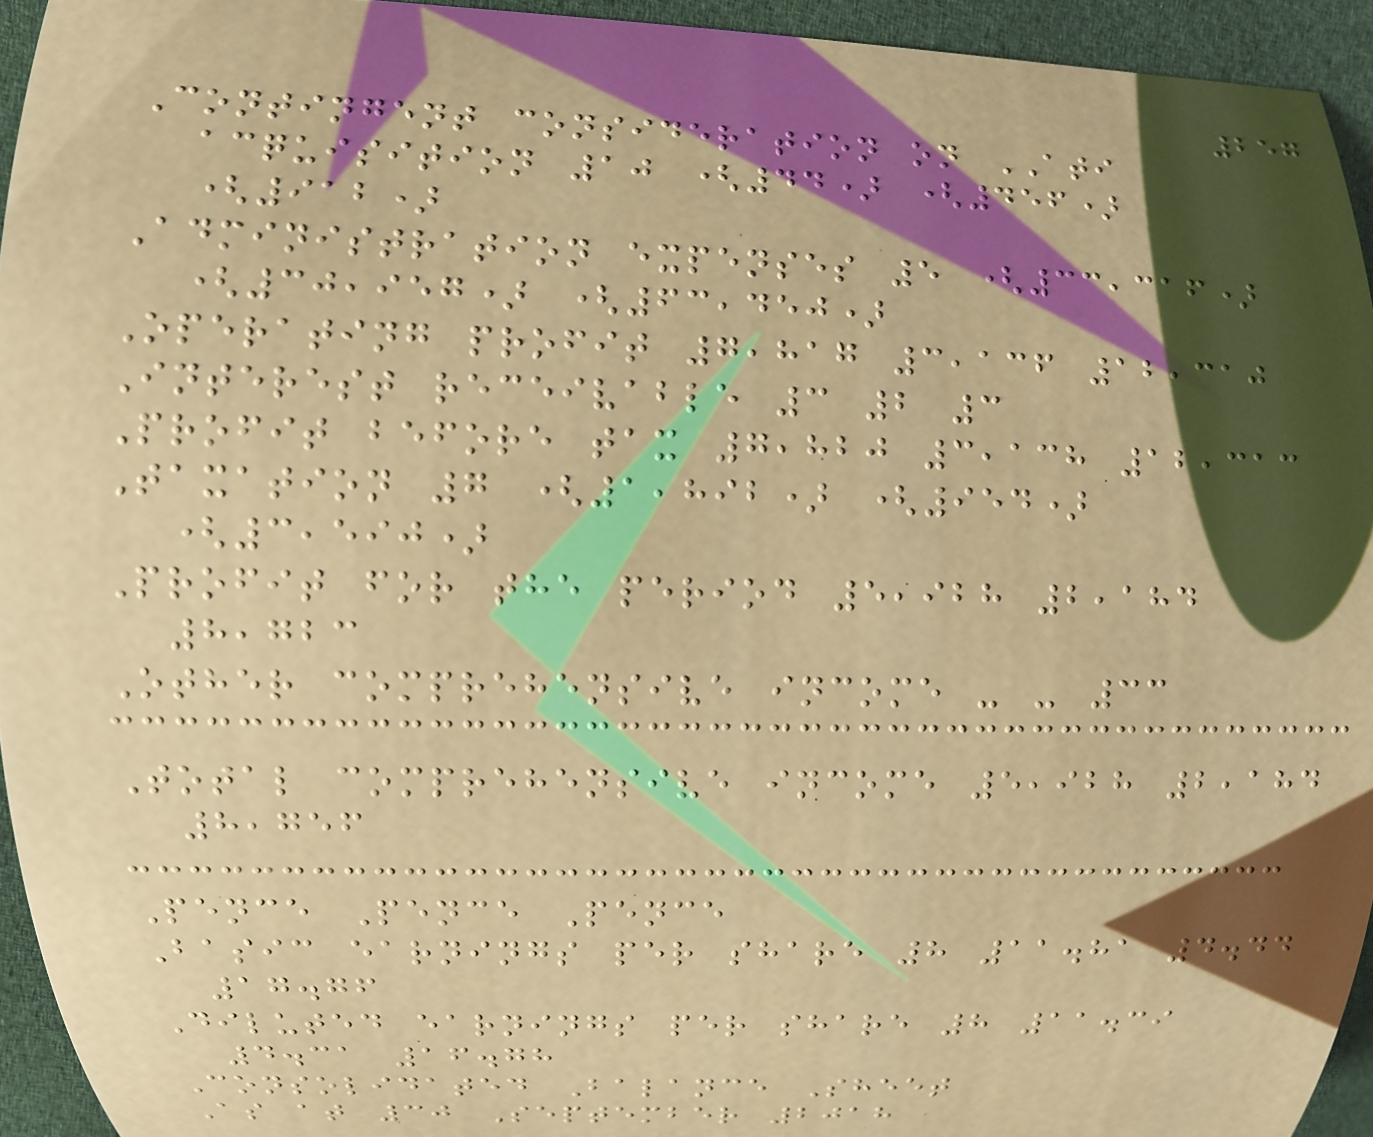257
Contingent consideration on ATI
acquisition 10 (44) (456)
(912)
Administration expenses 5 (33,316)
(30,957) (63,450)
Operating profit 7,817 3,136 12,310
Interest receivable 3 2 3
Profit before tax 7,820 3,138 12,313
Taxation 7 (1,892) (954)
(3,590)
Profit for the period 5,928 2,184
8,723
Other comprehensive income - - 33
Total comprehensive income 5,928 2,184
8,756
Pence Pence Pence
Basic earnings per share 8 11.81 4.44
17.76
Diluted earnings per share 8 11.39
4.31 16.78
Consolidated Balance Sheet
As at 30 September 2018
